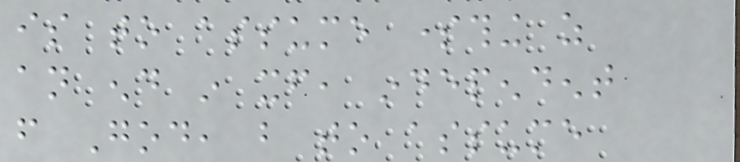is to assume something as
an end in itself, independent
from God, but to assume
